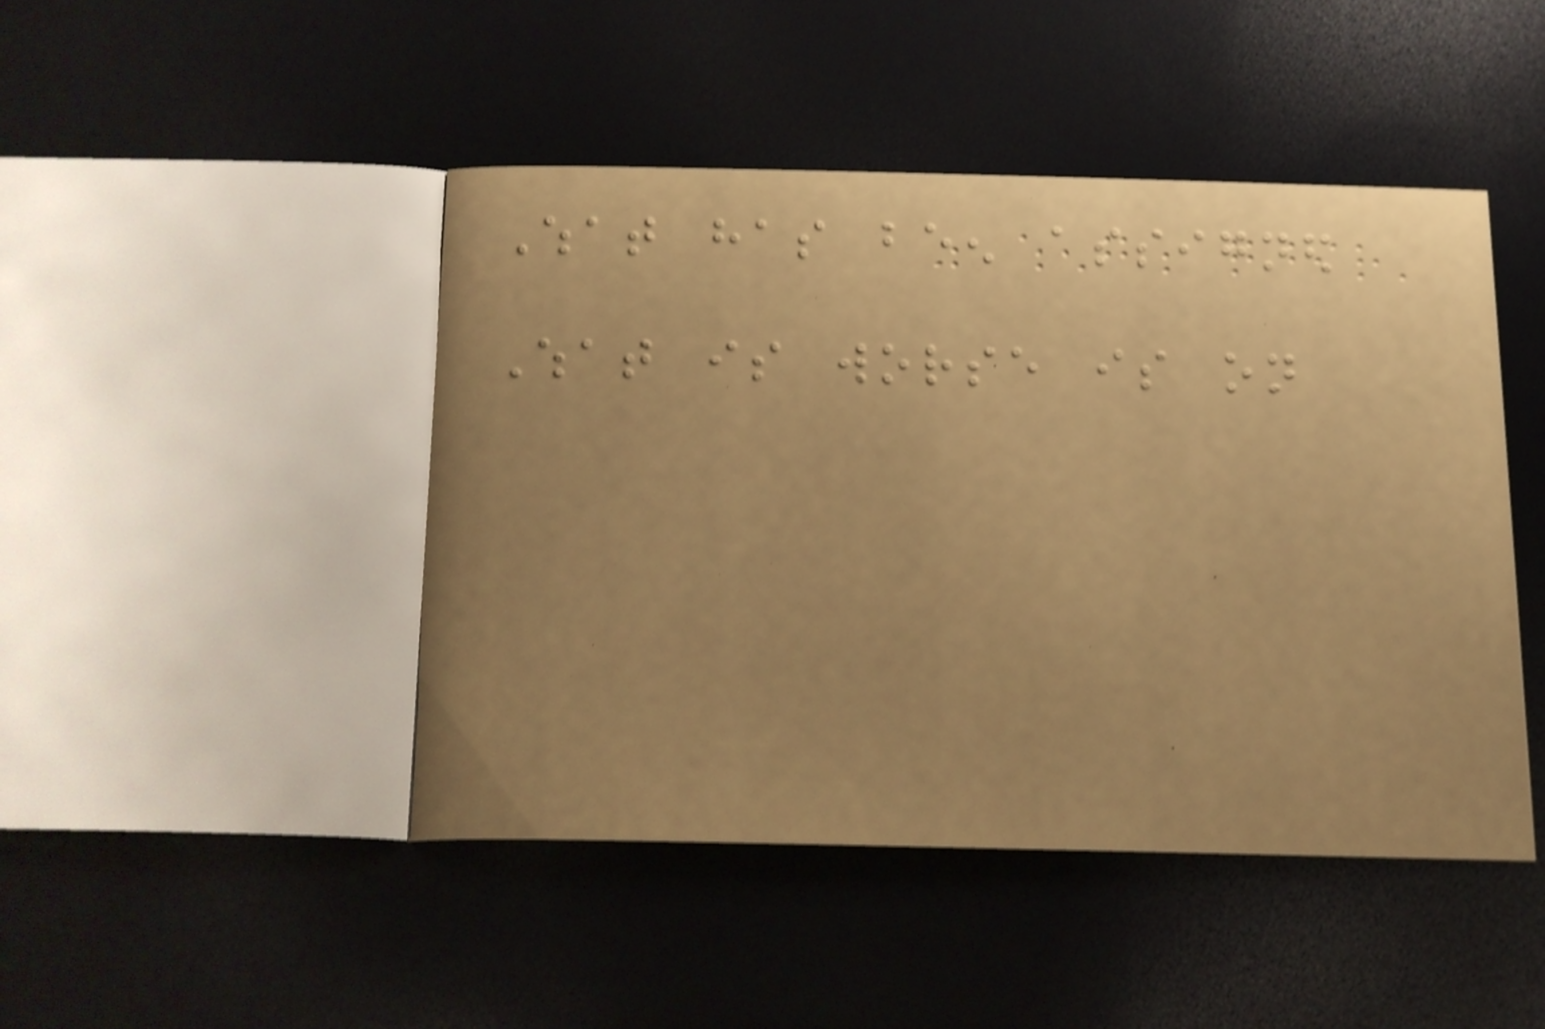What has been assigned
What is worse is on
